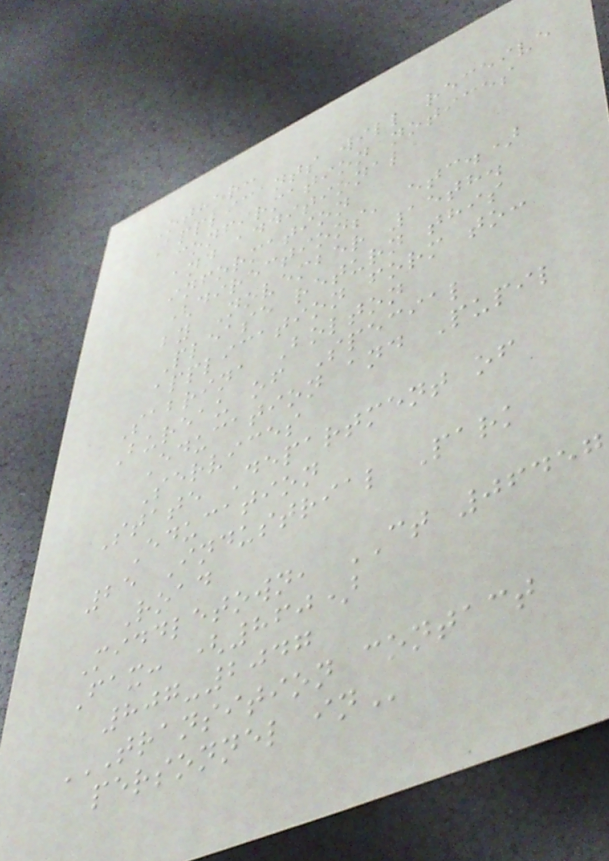Other:
Applicants will receive
confirmation notices
and additional
information
(directions, etc.)
by November 15th.
Please return this
application form to:
Sabrina Bolton
Bureau of Special
Education and Pupil
Services
State Department of
Education
25 Industrial Park
Road
Middletown, CT 06457
Fax: (860)
807-2047
TRANSITION CONTACT
PERSONNEL IN
